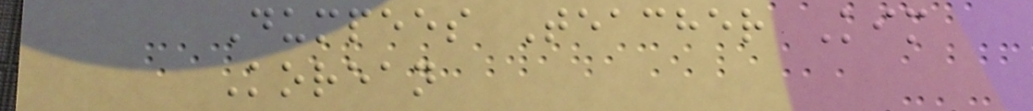Dumpees Teacher Kim
Korean
